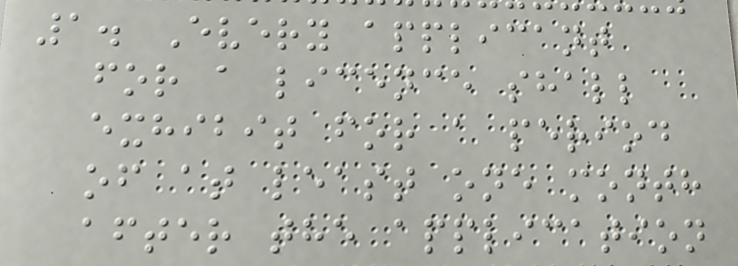1. Every applicant
for a licence shall
exhibit for a period
of at least one month
after the application
